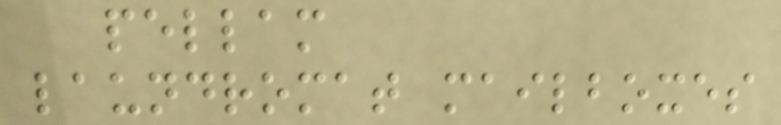pellam
laundromat mailboxes
